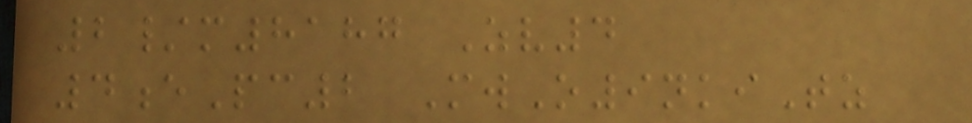2/m8187 Zv4
4ePc2 MwO9nkiTz
